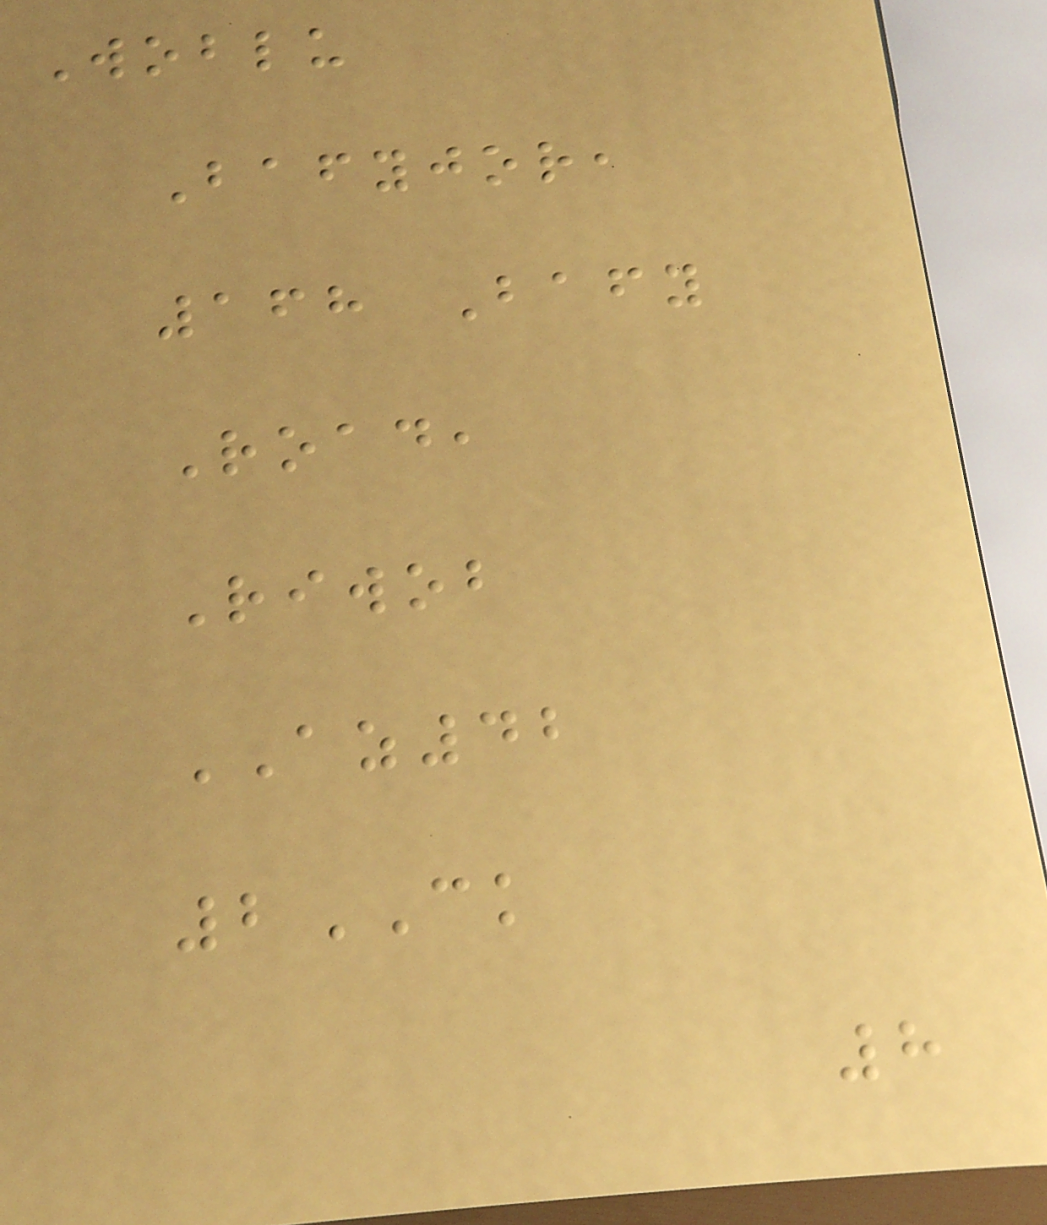Woblu
Bafyjor,
168 Bafy
Road,
Riwob
AZ42
2CK
8
